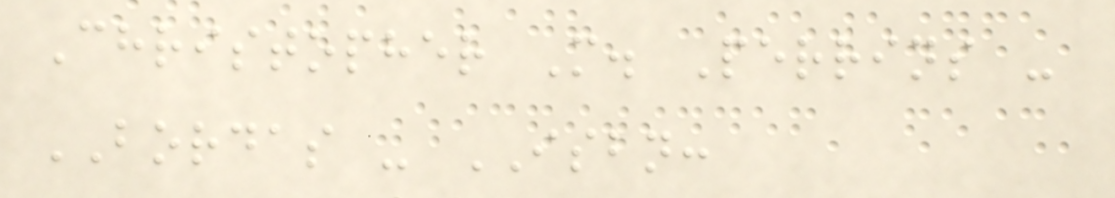Christopher M. Perrins -
BORDAS - ISBN:
